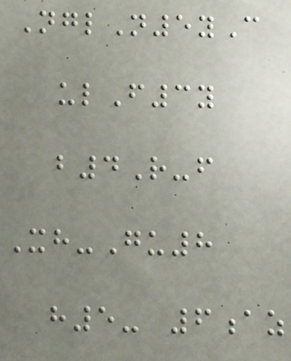NglN5yC
ulF3y
b4R-f
Xh-Gu8
h5- 6az
